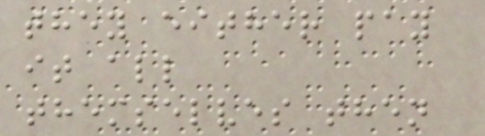they either pay
it all
themselves then
